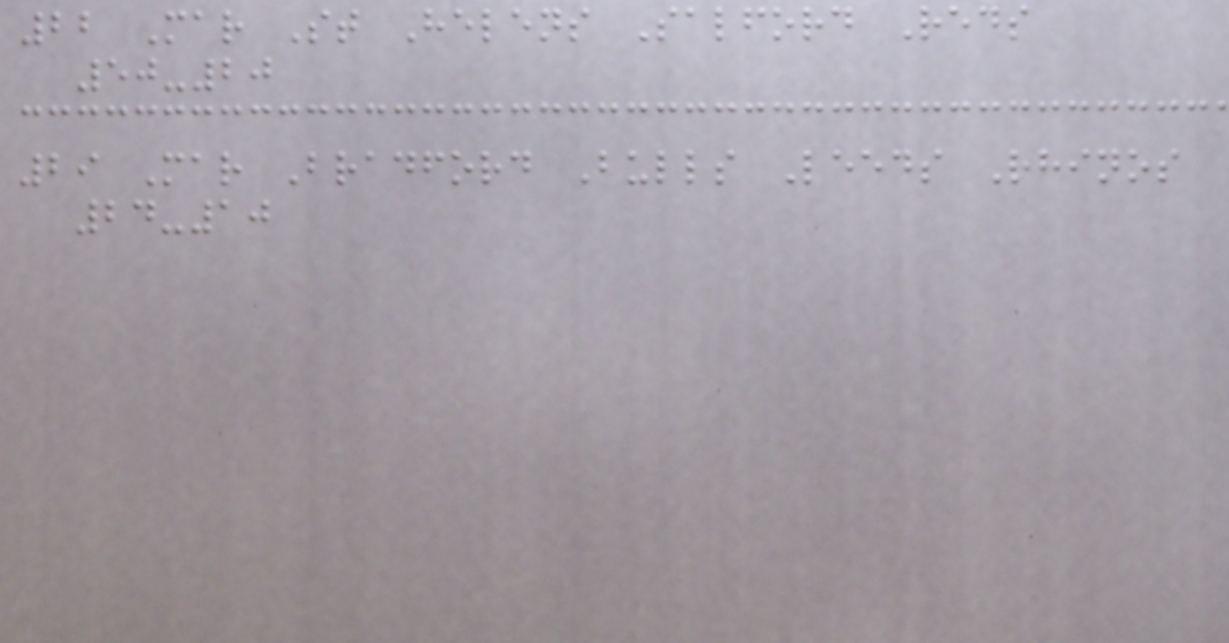22 Mar St Helens Salford Reds
50-20
29 Mar Bradford Bulls Leeds Rhinos
24-10
